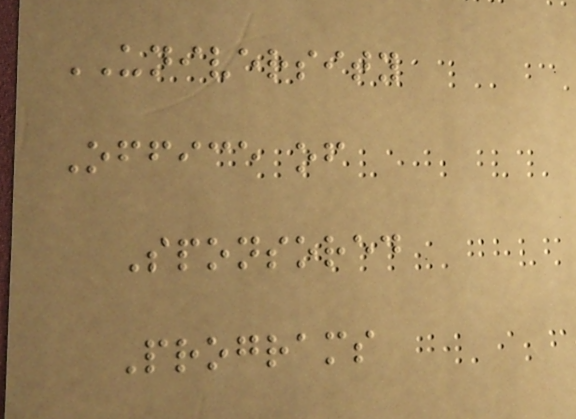UNIVERSITY
Office of
Sponsored
Programs
